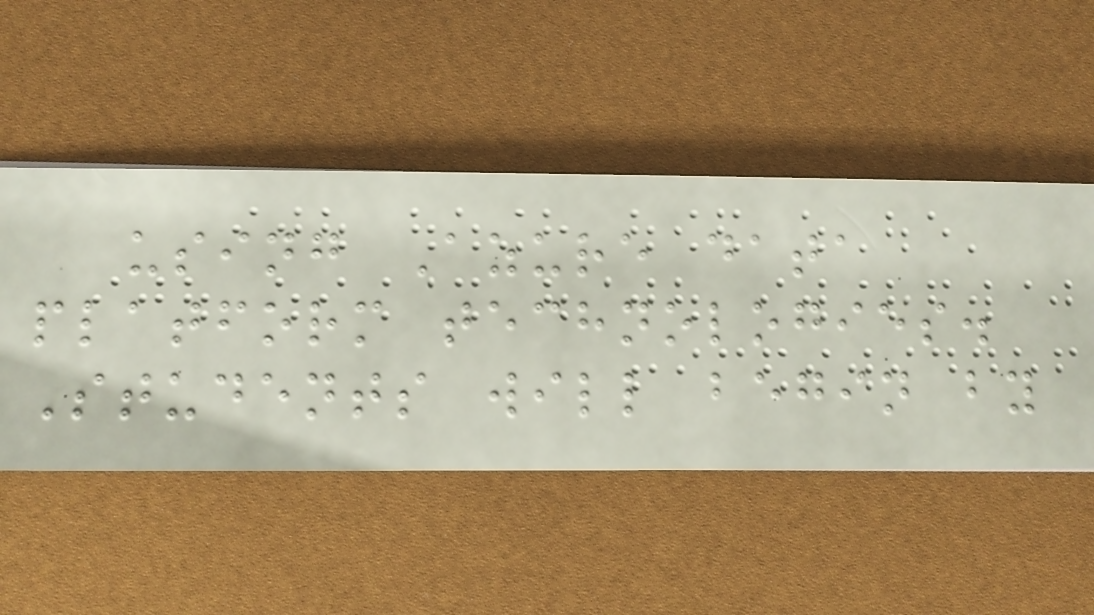using Azure data
platform technologies.
Students will begin by
